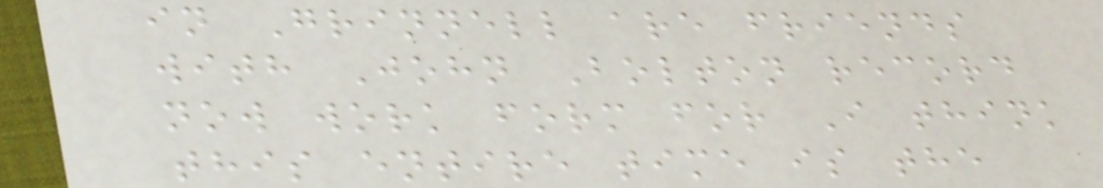in Grinnell are friends
with John Bolton record
now work form for I think
this entire time is the
